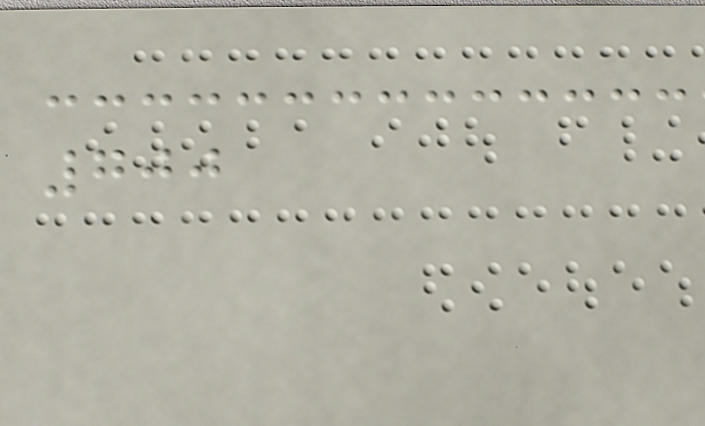700
